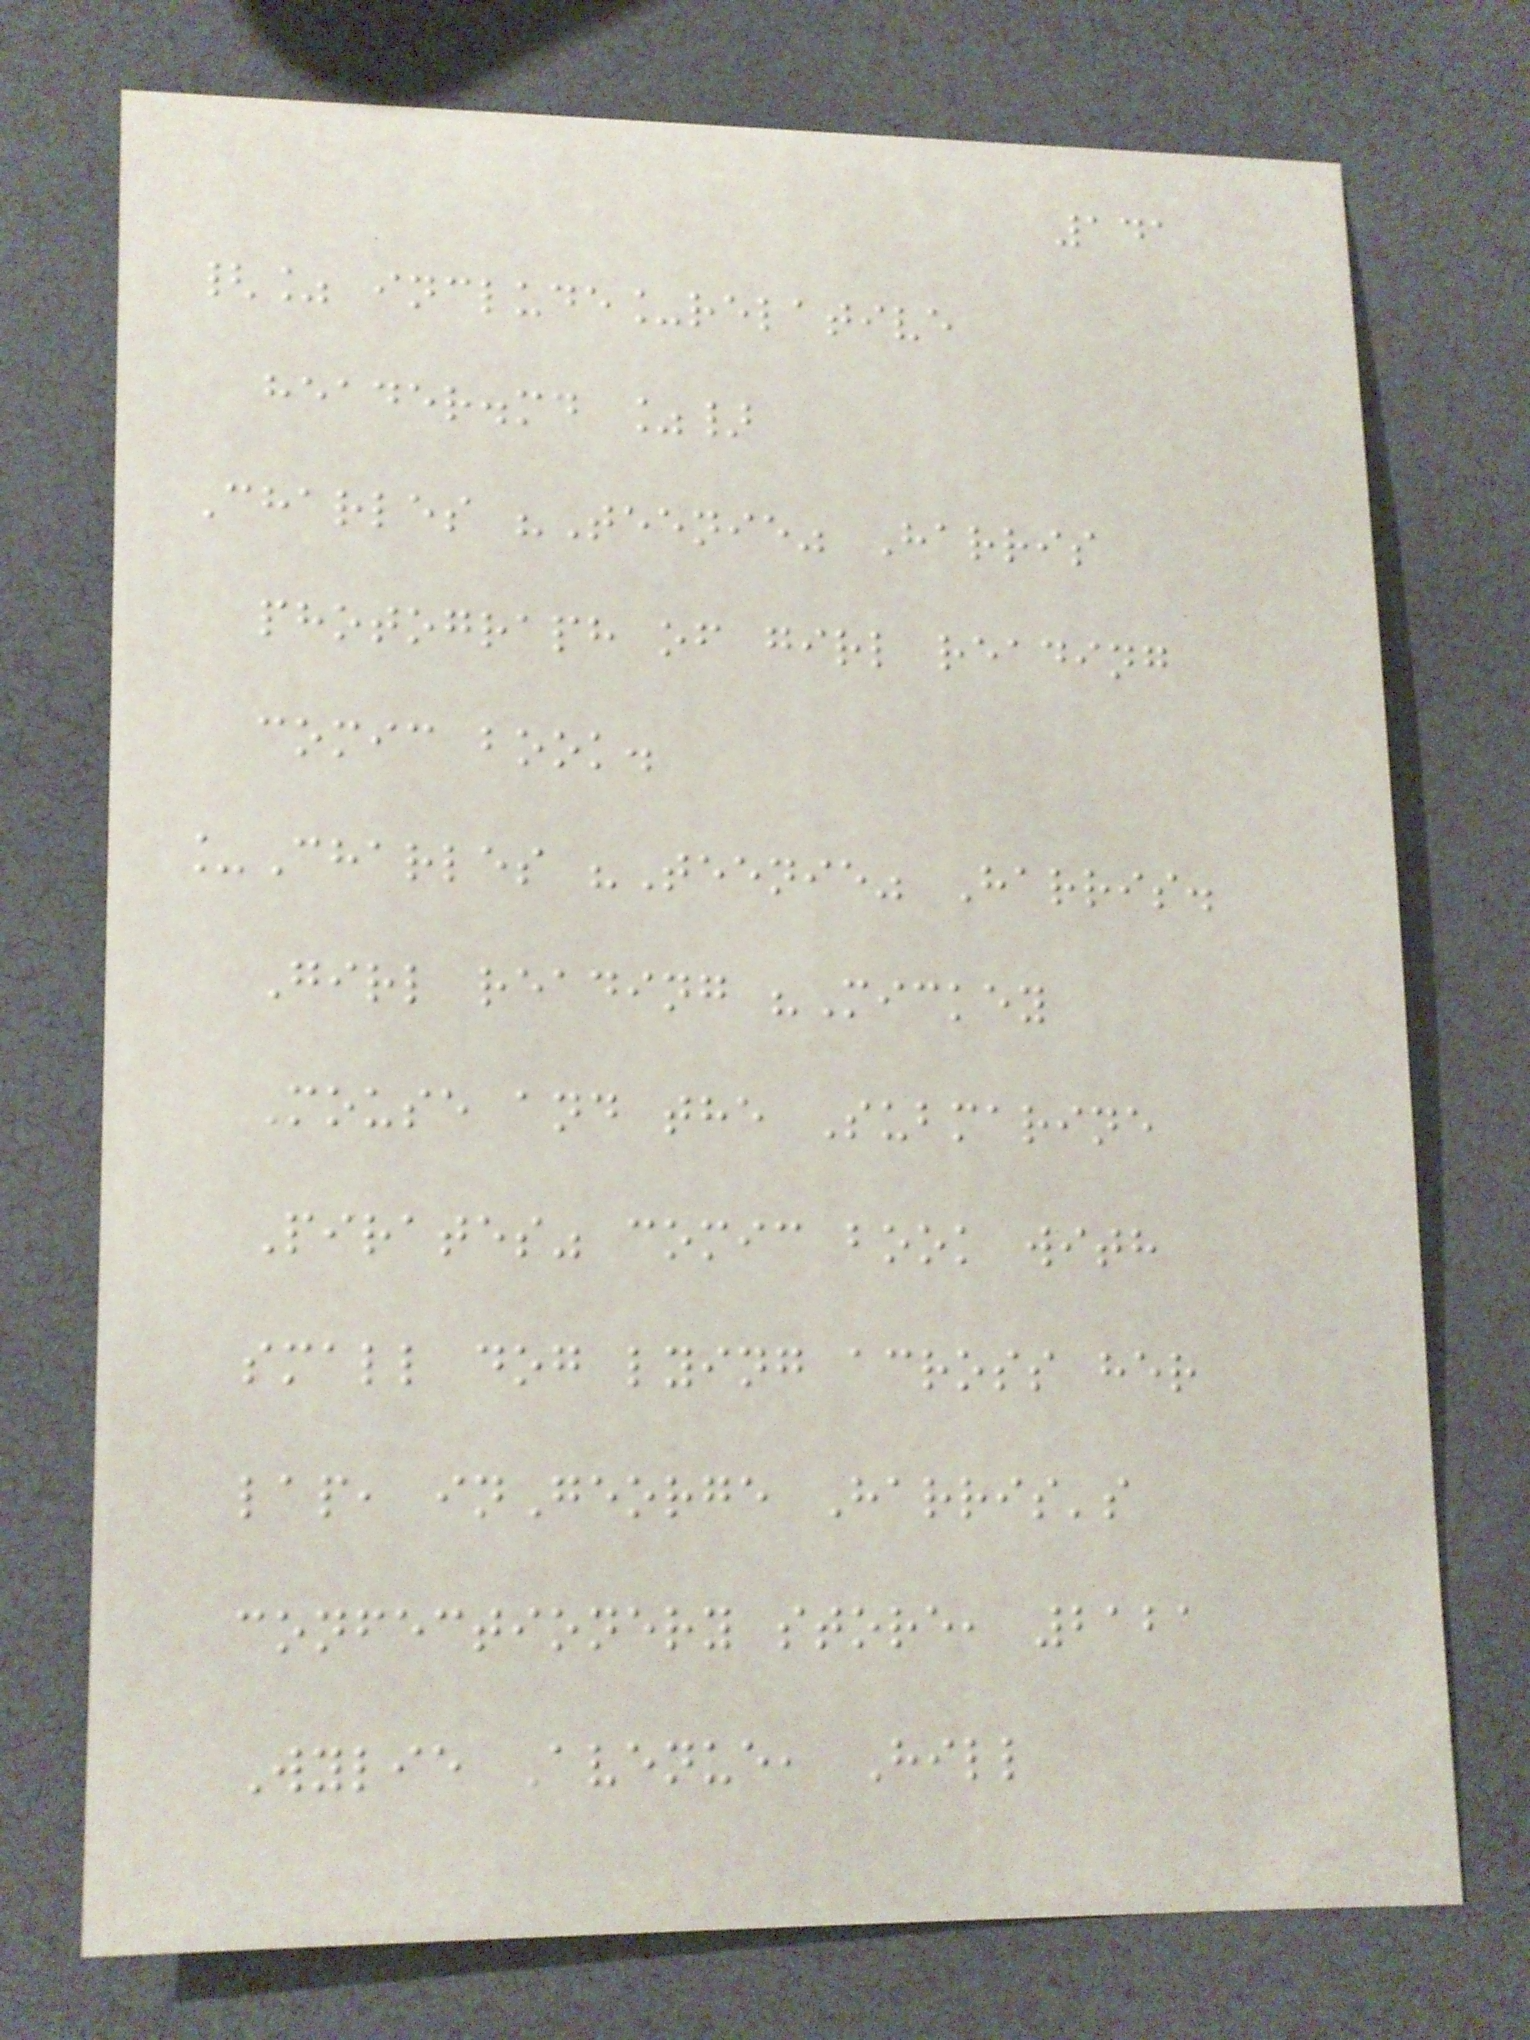141
{% include_relative
header.md %}
Charles "Teenie" Harris
photograph of girl reading
comic book.
_Charles "Teenie" Harris.
Girl reading "Mickey
Mouse and the Submarine
Pirates" comic book with
small dog lying across her
lap, inGeorge Harris's
confectionery store, 2121
Wylie Avenue, Hill
